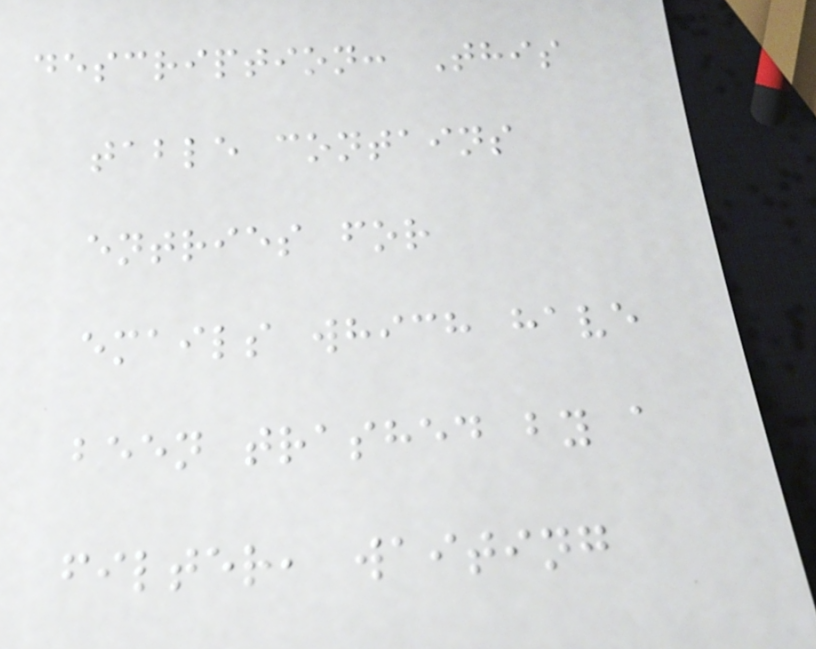description: This
table contains
entries for
emails which have
been trashed by a
filter, waiting
